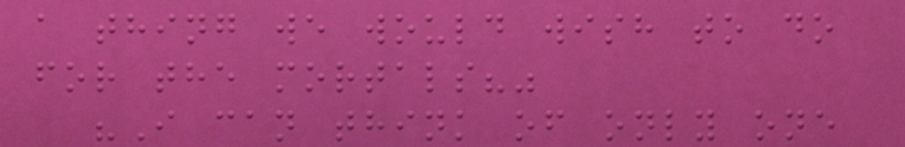a thing we would wish to do
for the mortals?"
"I can think of only one
